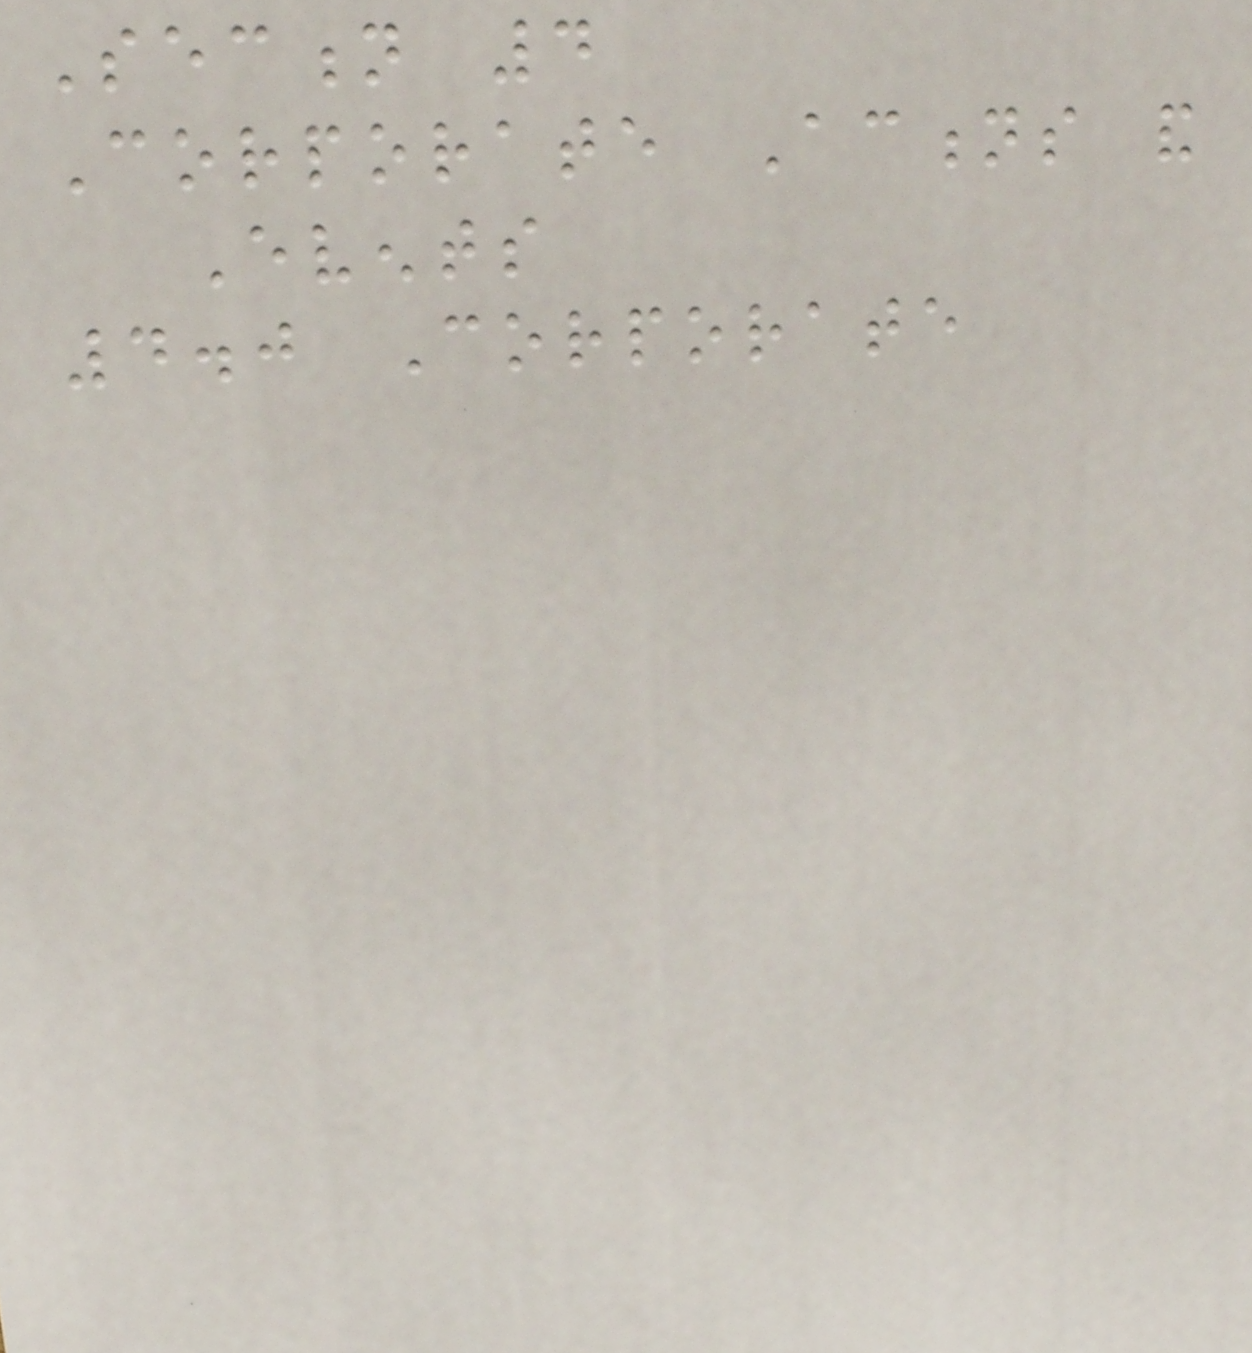Section 4
Corporate Actions and
Events
4.0 Corporate
